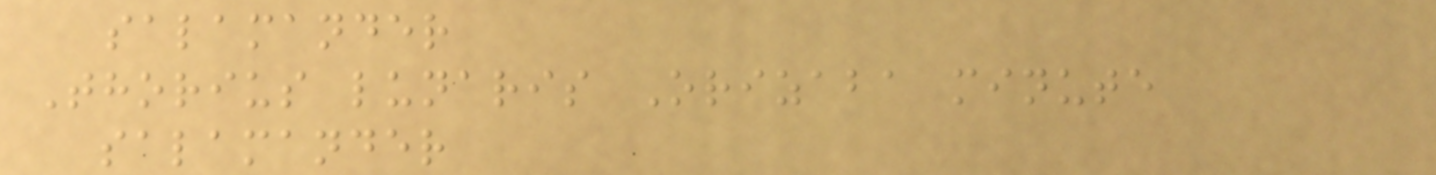salamander
Thorius lunaris Orizaba minute
salamander
